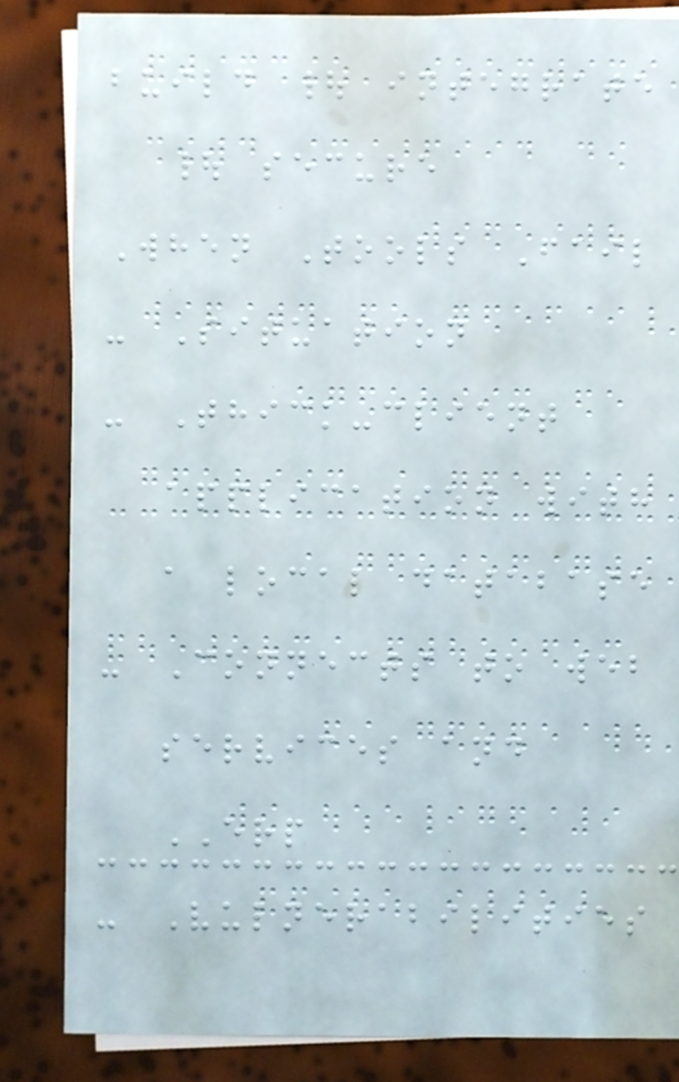build | integrate
| secure
When Tools Fail
- Situation
- Thick-client
application with
a local database
- Connects to web
services and
ERP
- Vulnerabilities
